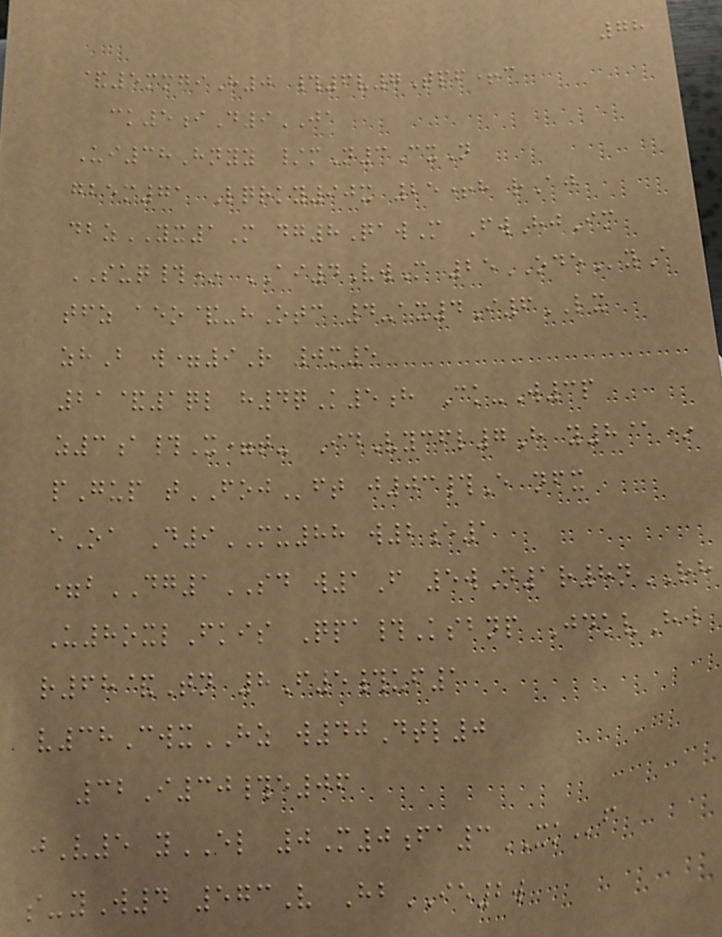78
&5mmgiH0 #6v7Tpf+c
ck5iD9JA
Ui38Hnyy /mN3CxN
gbem71 Lqrky90x 25+h rAj
dbzYX1M dg8QawM FwHjIm
SUQ#* AI4VwM 25ODEyA
tfz aeo&-hOtc 4-ax4I6LX
zhB w=9R 0m5
21&1ql h4qK5h Ck-W3p
z3a#X=t- IdVycfl7H y8@*
pGup tFOJft j03#E nfx
eOa D9MU88 w2e1
=bDG1SD w1F 5wN1r8nRH
U8oxlFkis Qpa#Ksbnp JdkvHw
r68&Tn 8F5#uf1
v38CwxHZ w40Dtl0
32I30#e06
jV5 yEL 0M0fa3XKf
s-yW4 573V HbIE2w
